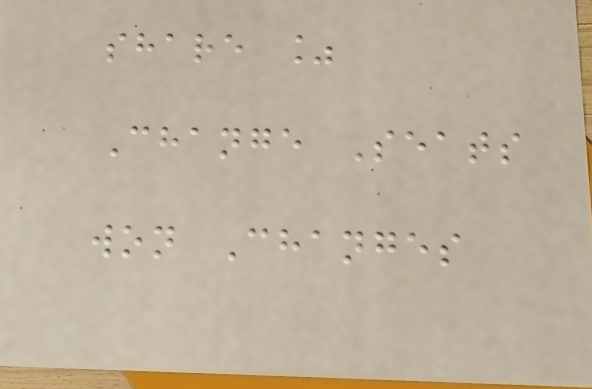share %
Change Seats
won Changes
